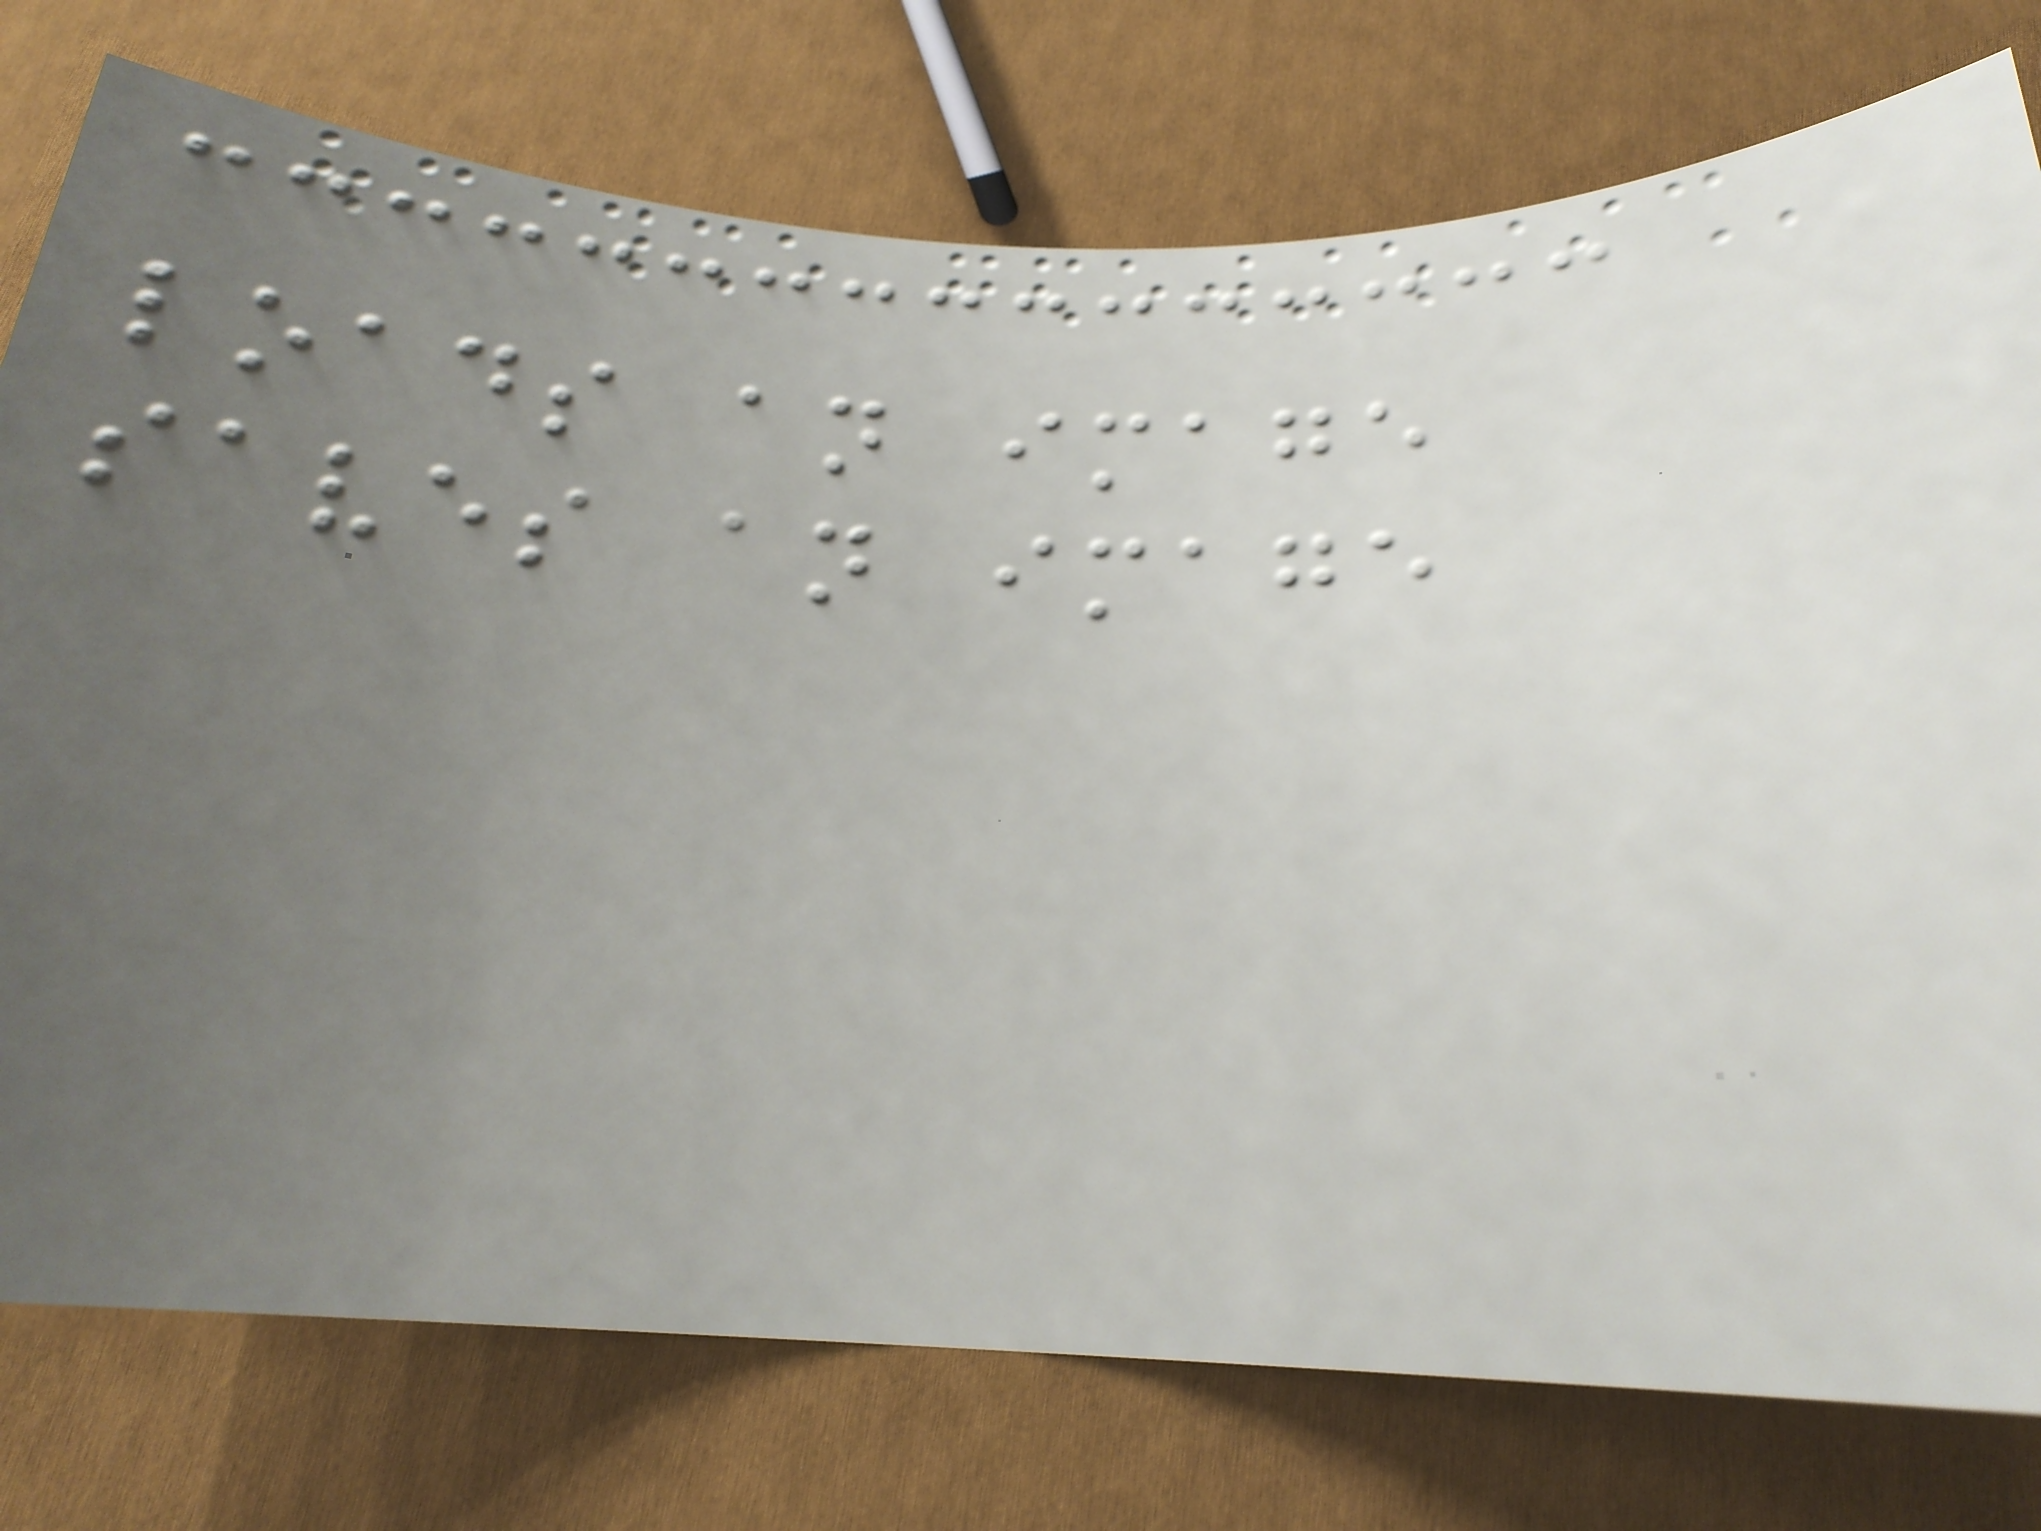loads an image
saves an image
